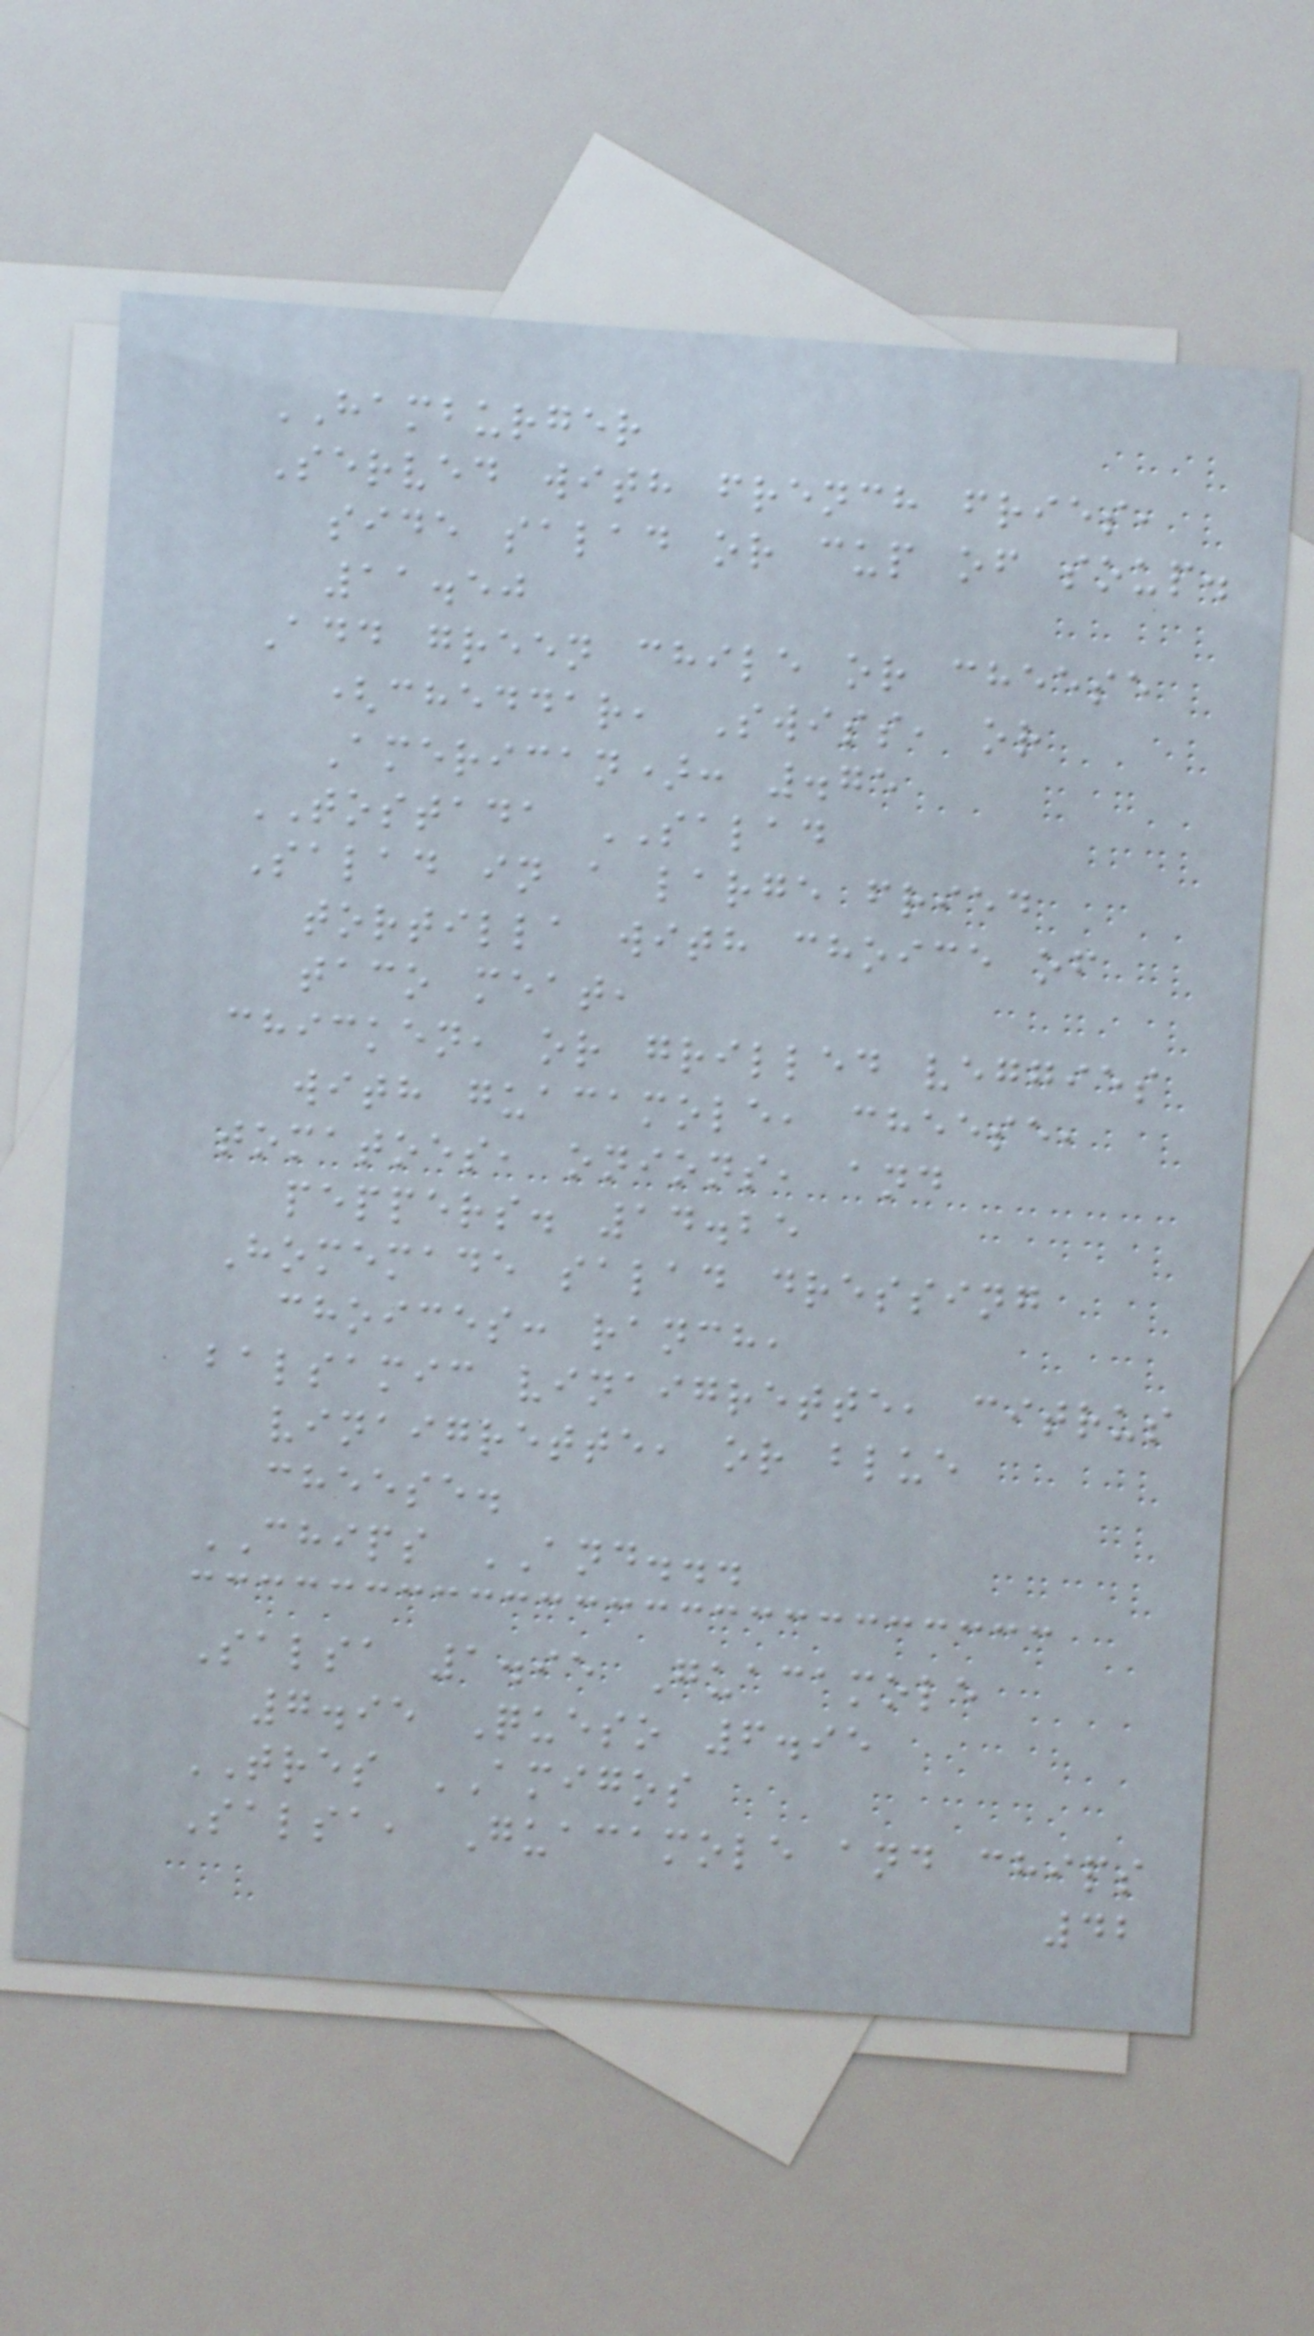HAMBURGER
Served with french fries,
side salad or cup of soup.
11.50
Add green chile or cheese
(cheddar, Swiss, or
American): .75
TOSTADA SALAD
Salad in a large fried
tortilla with choice of
taco meat,
chicken, or grilled veggies
with guacamole, cheese,
tomatoes, onions, and
peppers. 14.25
Homemade salad dressing
choices: ranch,
balsamic vinaigrette, citrus
vinaigrette, or blue
cheese.
CHIPS AND...
Salsa 1.95 Guacamole
7.95 Queso 6.95
TRES AMIGOS
Salsa, Guacamole and chips
42
